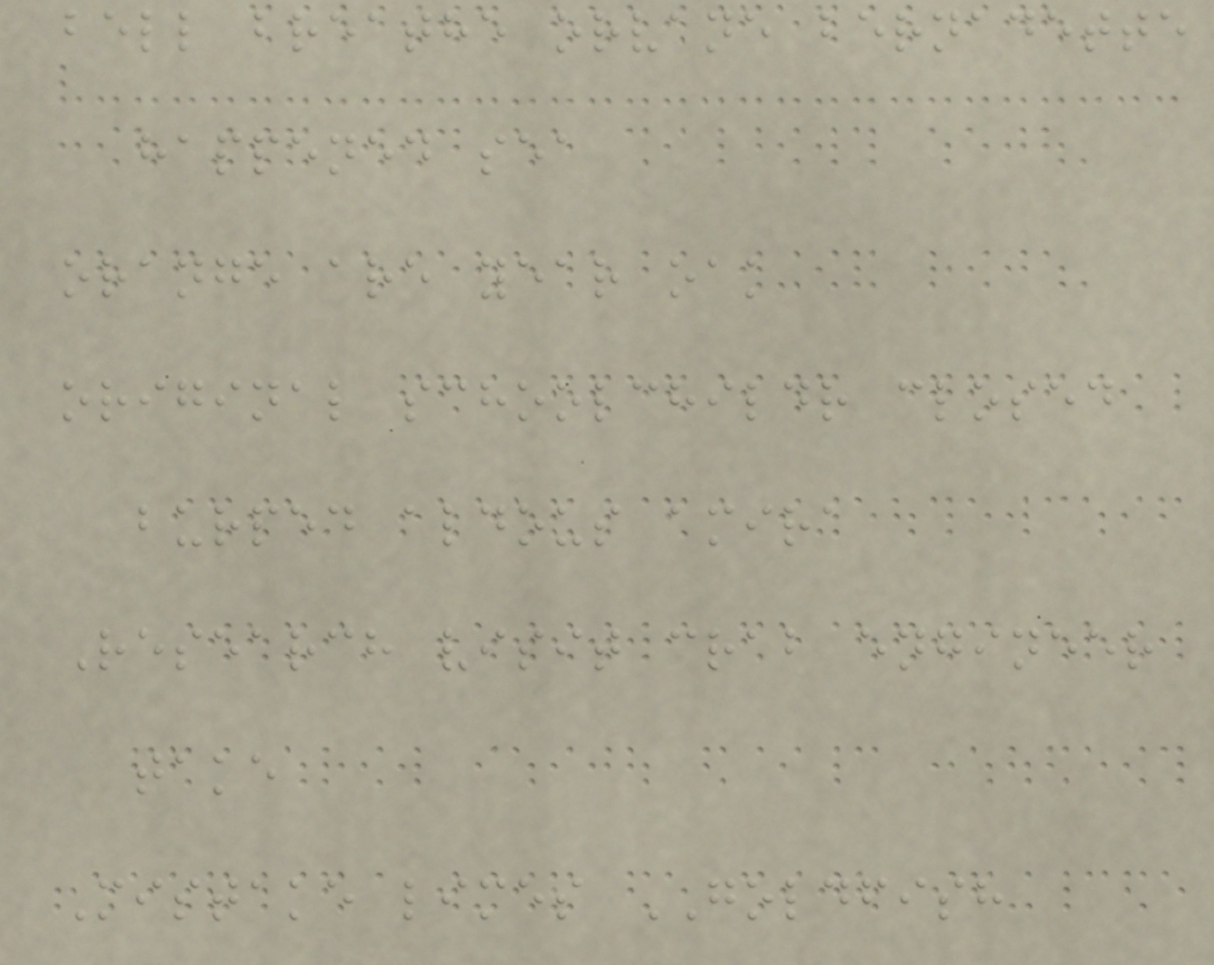bell breathe orvane bernadette
happened sea
orange are year oak
original schoolchildr closed
burped aldous amira
Research visit crab engineer
take
Mistake limes GOLDFISH
